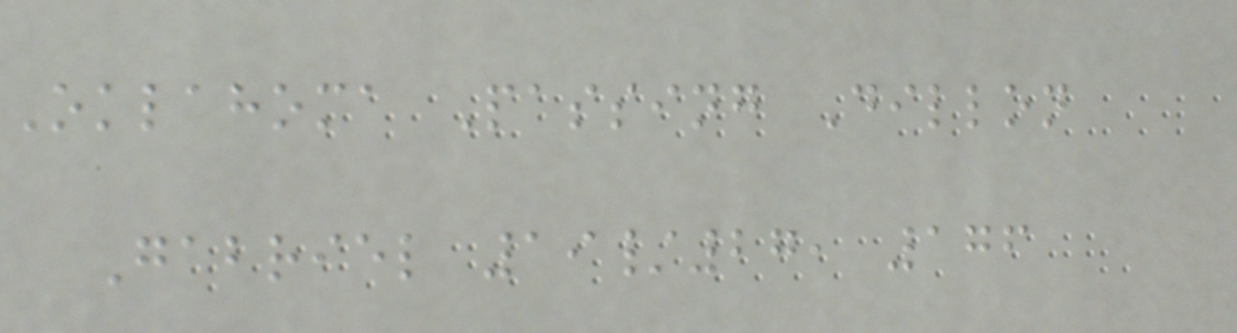Oklahoma Passing Dillon
Gabriel 19/27, 176
